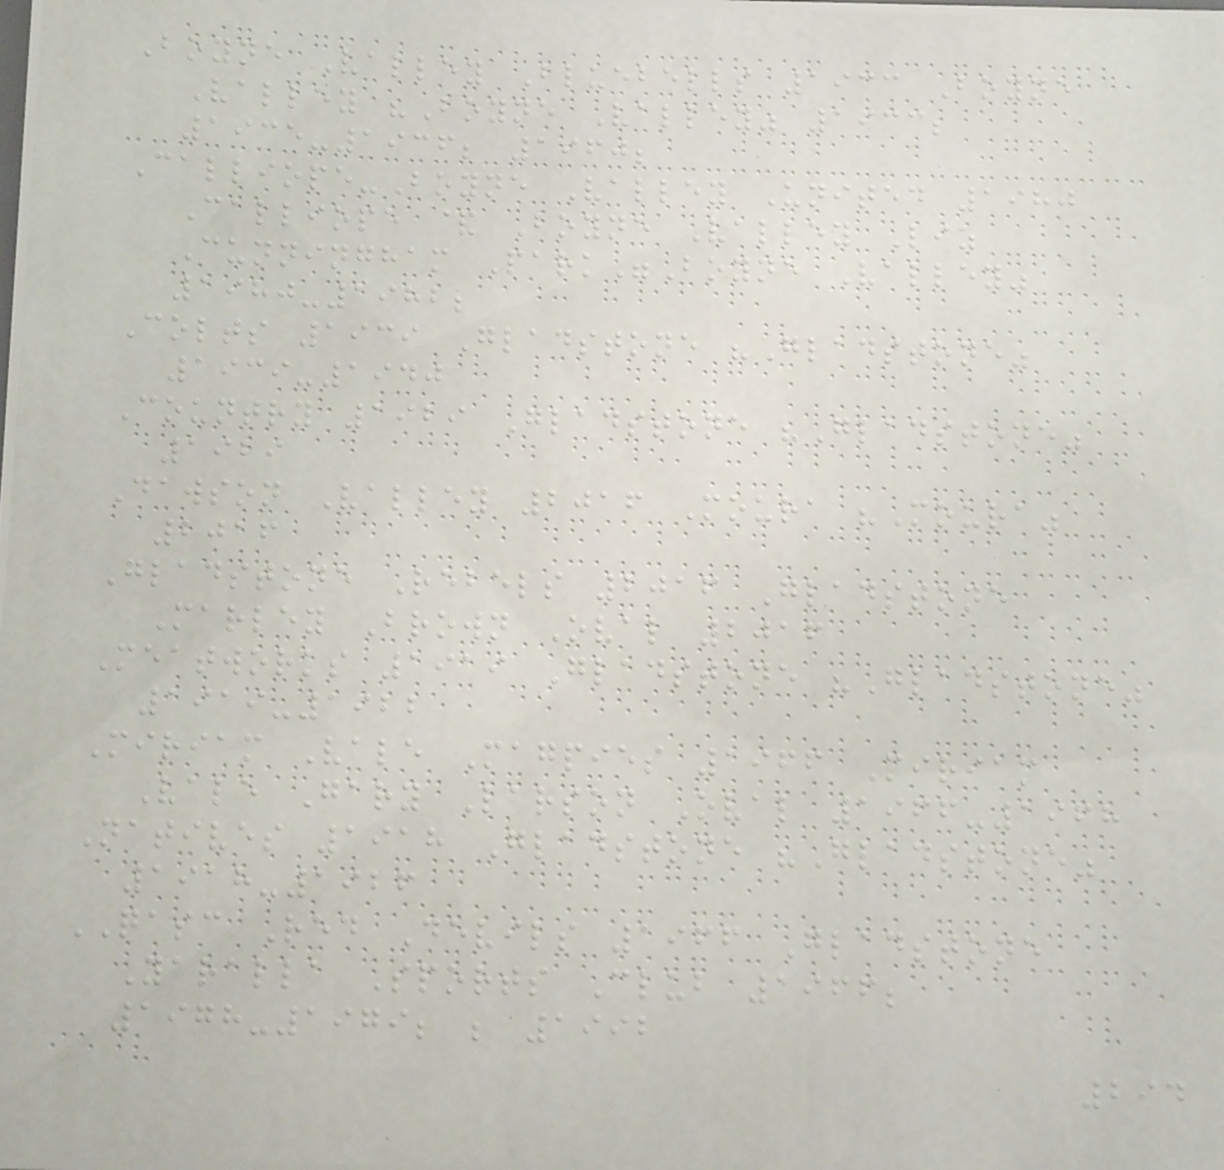Boyne Valley Bluebells 1933 Boyne
Valley "Boyne Valley" 1933;
1935-1936; 1960;
Calliope-Boyne Valley United 1980
Calliope & Boyne Valley Liz
Cunningham Park"Boyne Valley"
1980-1982;
Colts 1939 Gladstone "Gladstone"
1939-1940
Country 1929 Gladstone "Gladstone"
1929
Dawson Valley 2016 Moura "Moura"
2016
Gladstone Rebels 2016 Gladstone
Marley Brown Oval 2016
Meatworks 1919 Gladstone "Gladstone"
1919-1922
Miriam Vale Magpies 1966 Miriam
Vale Gary Larson Oval 1966-1968
Natives 1918 Gladstone "Gladstone"
1918-1926
QASC Red Devils 1966 Gladstone
Yaralla Sports Club 1966;
1978-1979; ; 1992
294
